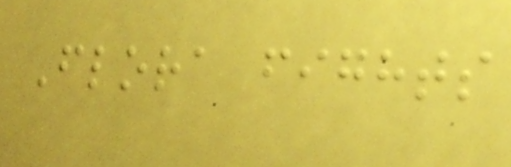Flora fights
